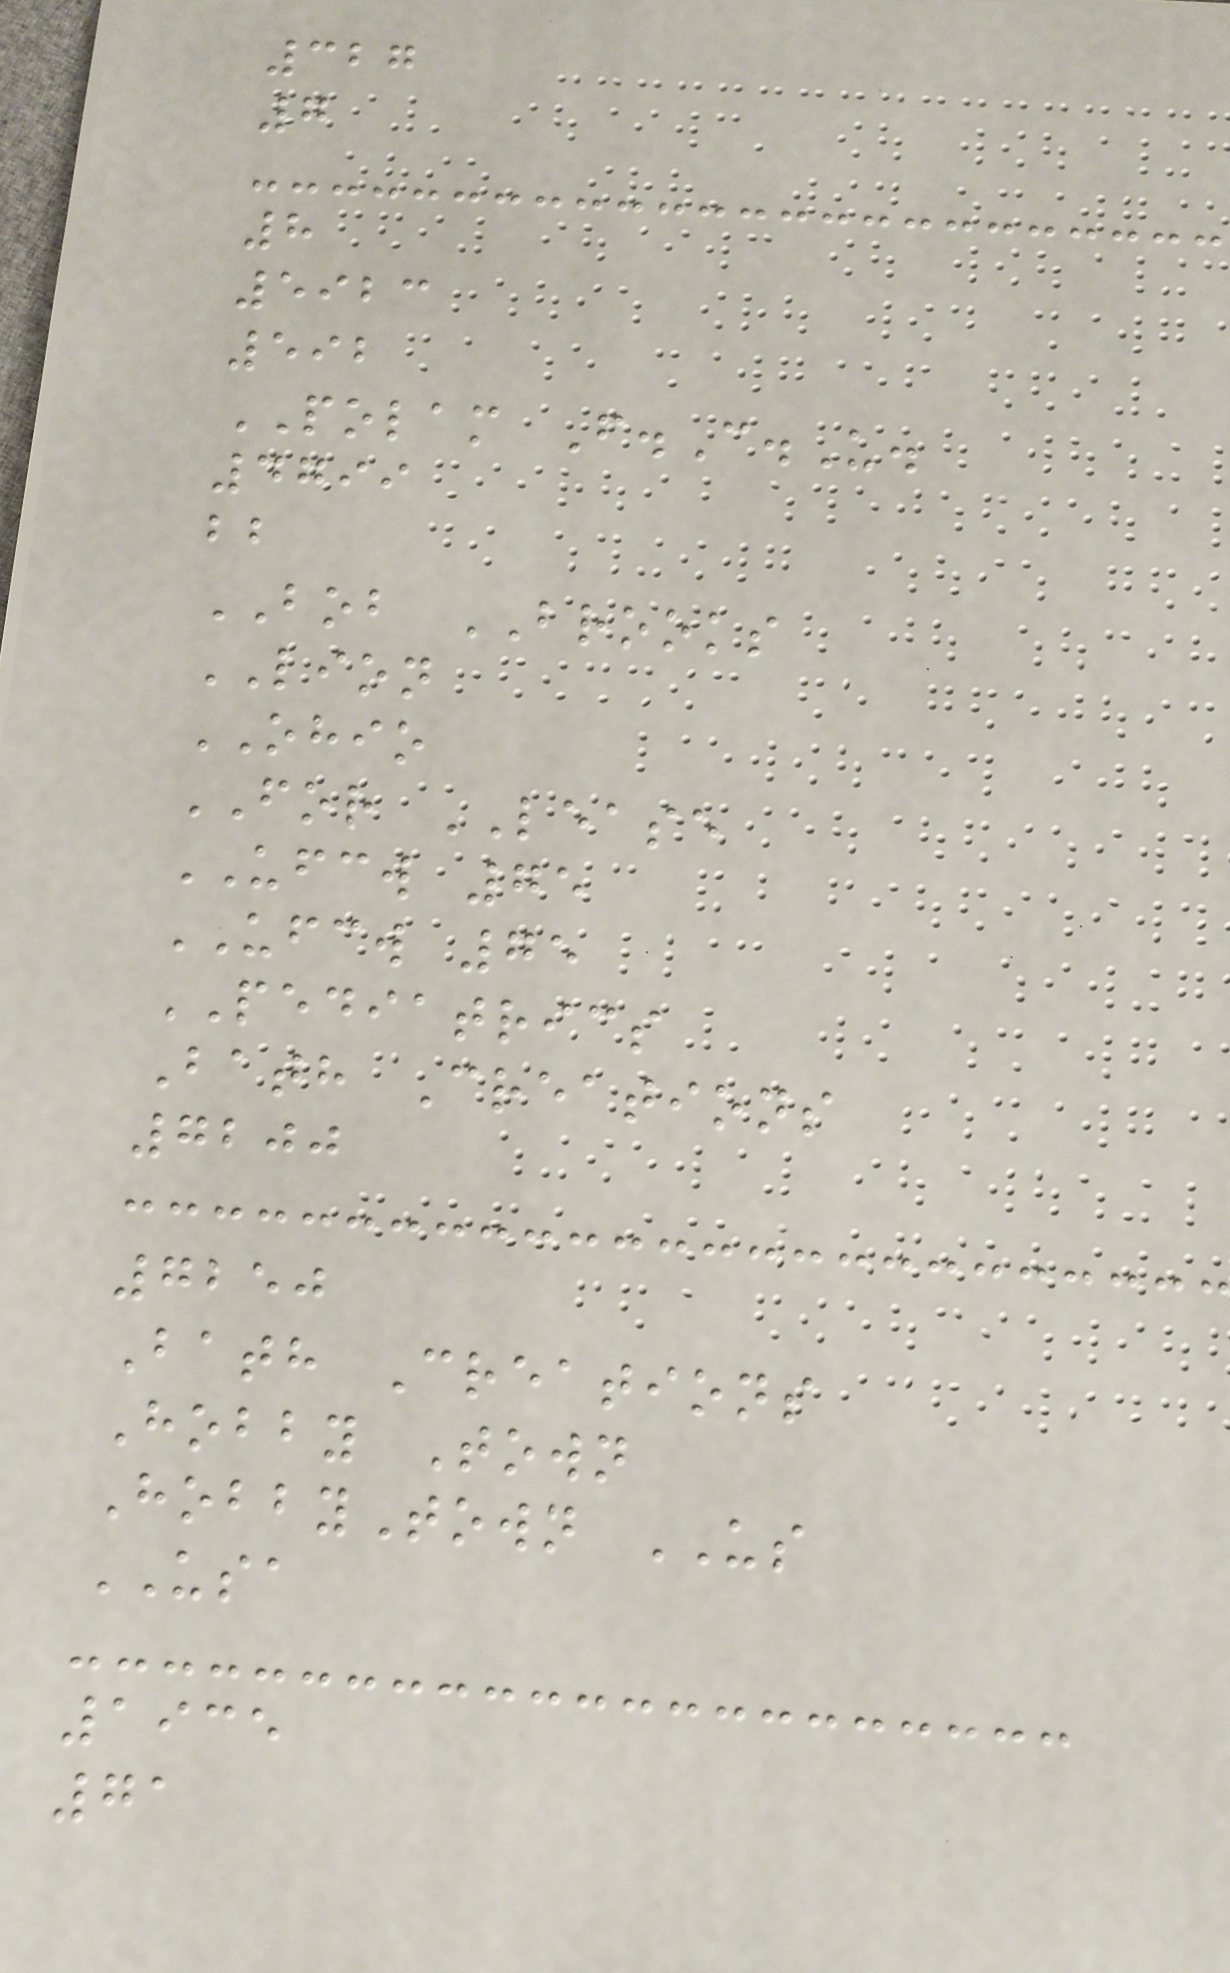327
7
8
5923
592
POLAM F.C.U.
4799
bb
BOB BROOKS
LION
OHIO
FOR LEASE
UFCW 75
UFCW 75
PEDIATRICS
Bath Creations
7200
7250
Bath Creations
Hobby Town
HobbyTown US
USA
1935
71
